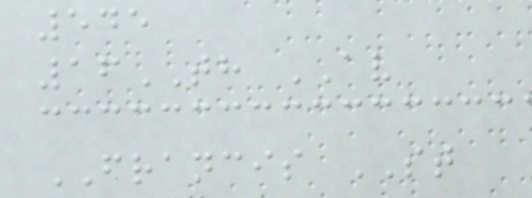545
16TH AV
FRANCIS ST
